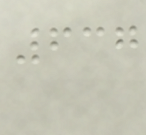637
